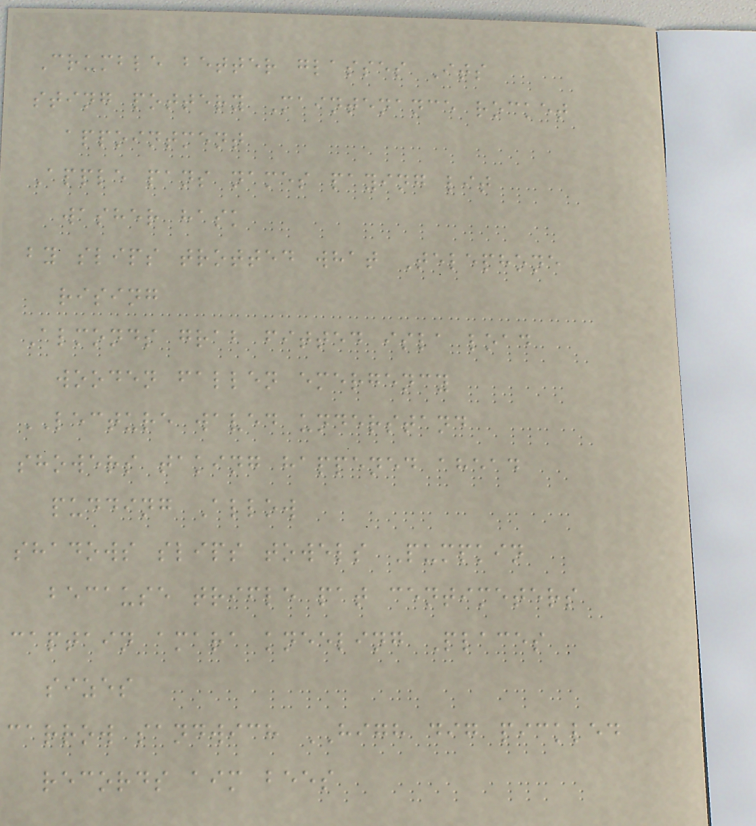Crumble better glasses Its
sting pottery Maintenance rocket
appointment
Apple pans names paying lit
washer hask
by slips trotted what Telephone
rising
Almonds grab fitted isla load
wooden fallen emergency
LECTURE waved understand
showers taking happened ahead
pudding Allow
shadows slips towels Pumpkin
because trifle pat centimeters
captain amara kneeling Places
sizes
carrow sandwich HIGH dig pickled
records aim bees
